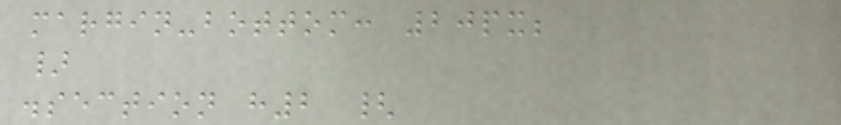margin-bottom: 20px;
}
.section h2 {
